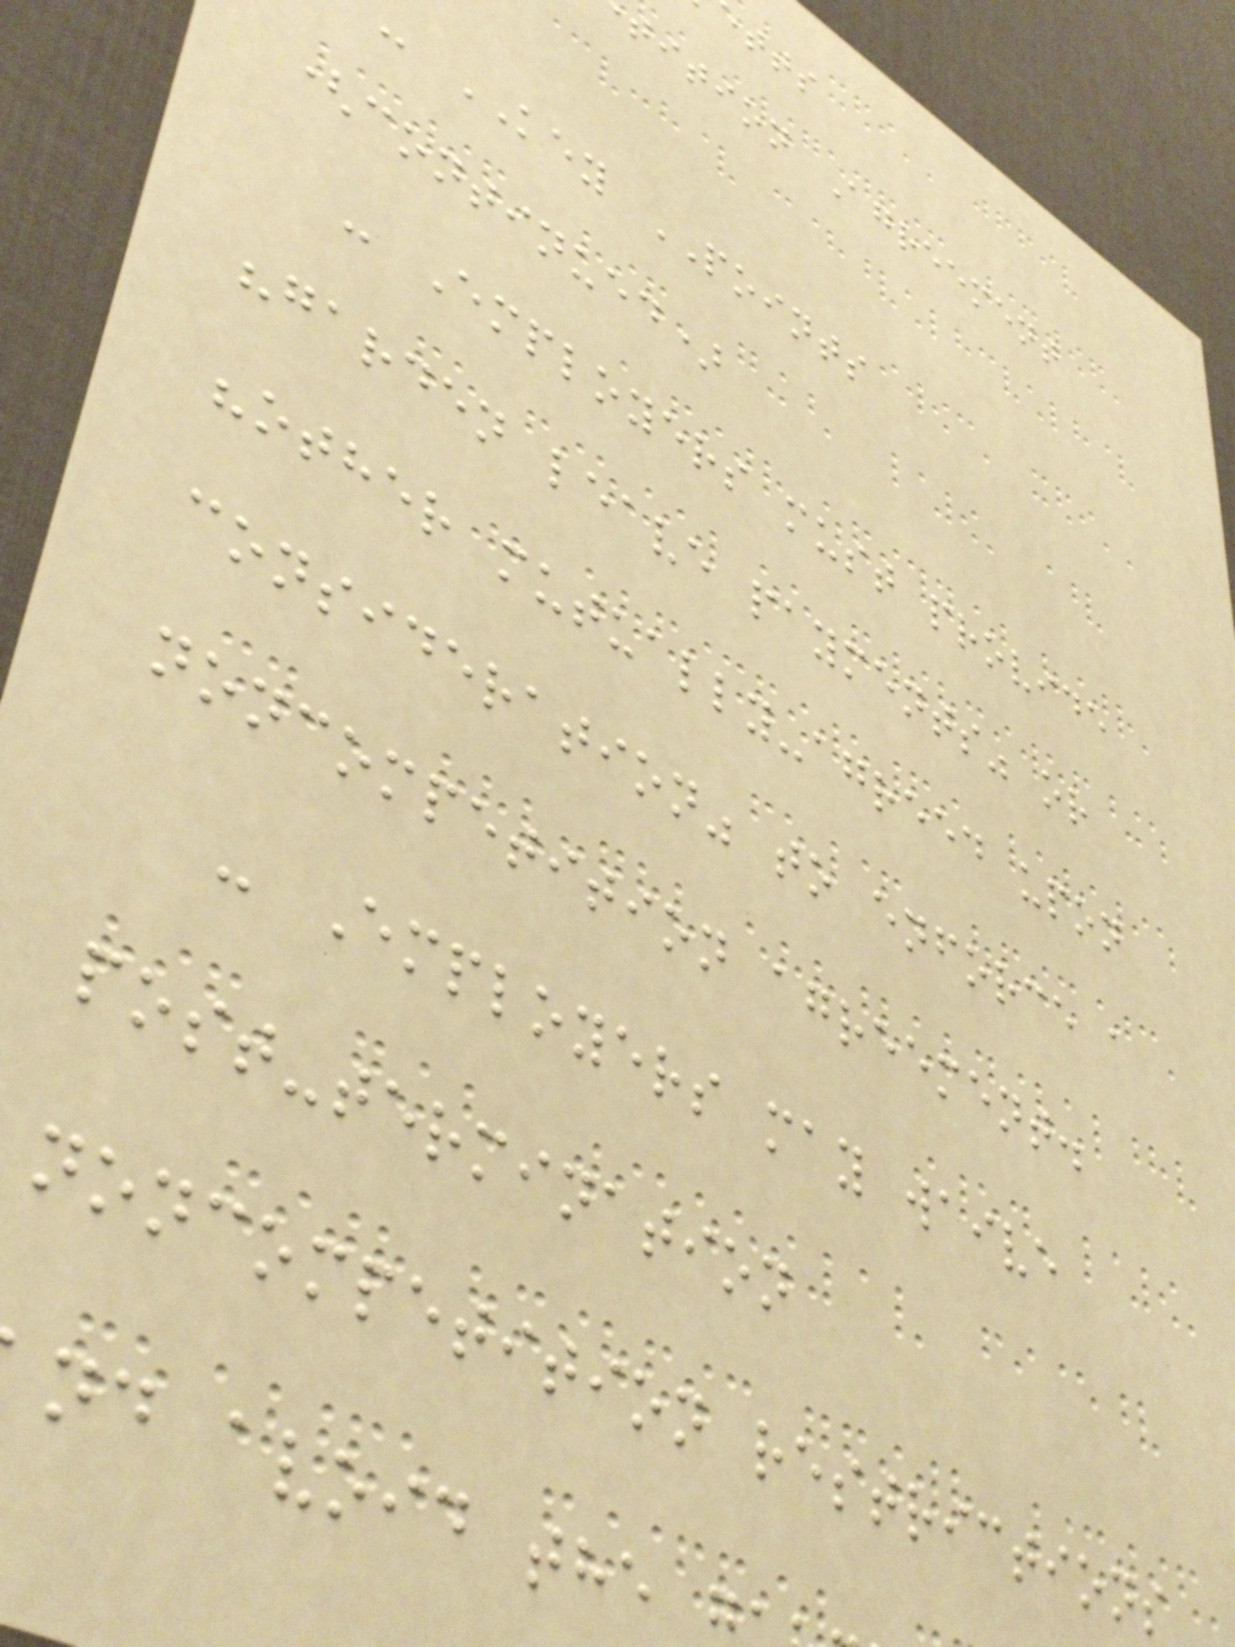tition Agreement
- KEY POINTS
(continued)
- Employers must provide
"garden leave payments" or
"other mutually-agreed upon
consideration" to enforce a
noncompetition agreement.
- Employers may waive
post-termination
noncompetition restrictions
nd avoid the
